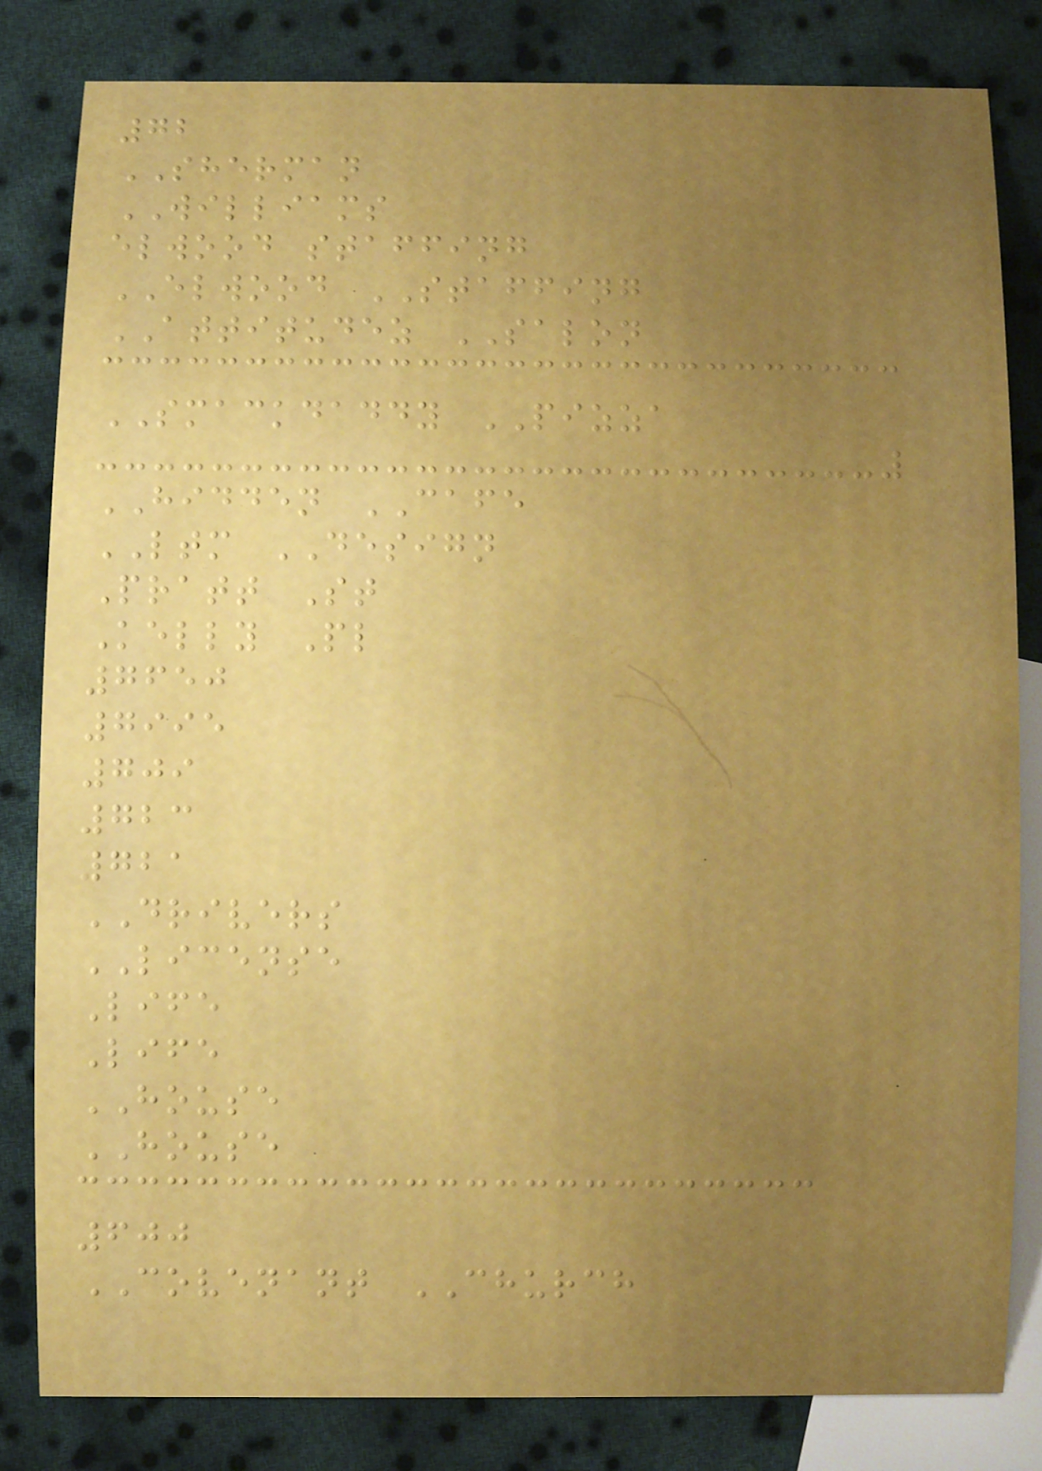72
SHERMAN
WILLIAMS
elwood staffing
ELWOOD STAFFING
ATTITUDEZ SALON
SMACKDADDY PIZZA
HIDDEN CAFE
LTM DESIGN
Pratt St
Kelly Pl
7650
7995
709
723
721
DRIVERS
LICENSE
Life
Life
HOUSE
HOUSE
600
COVENANT CHURCH
